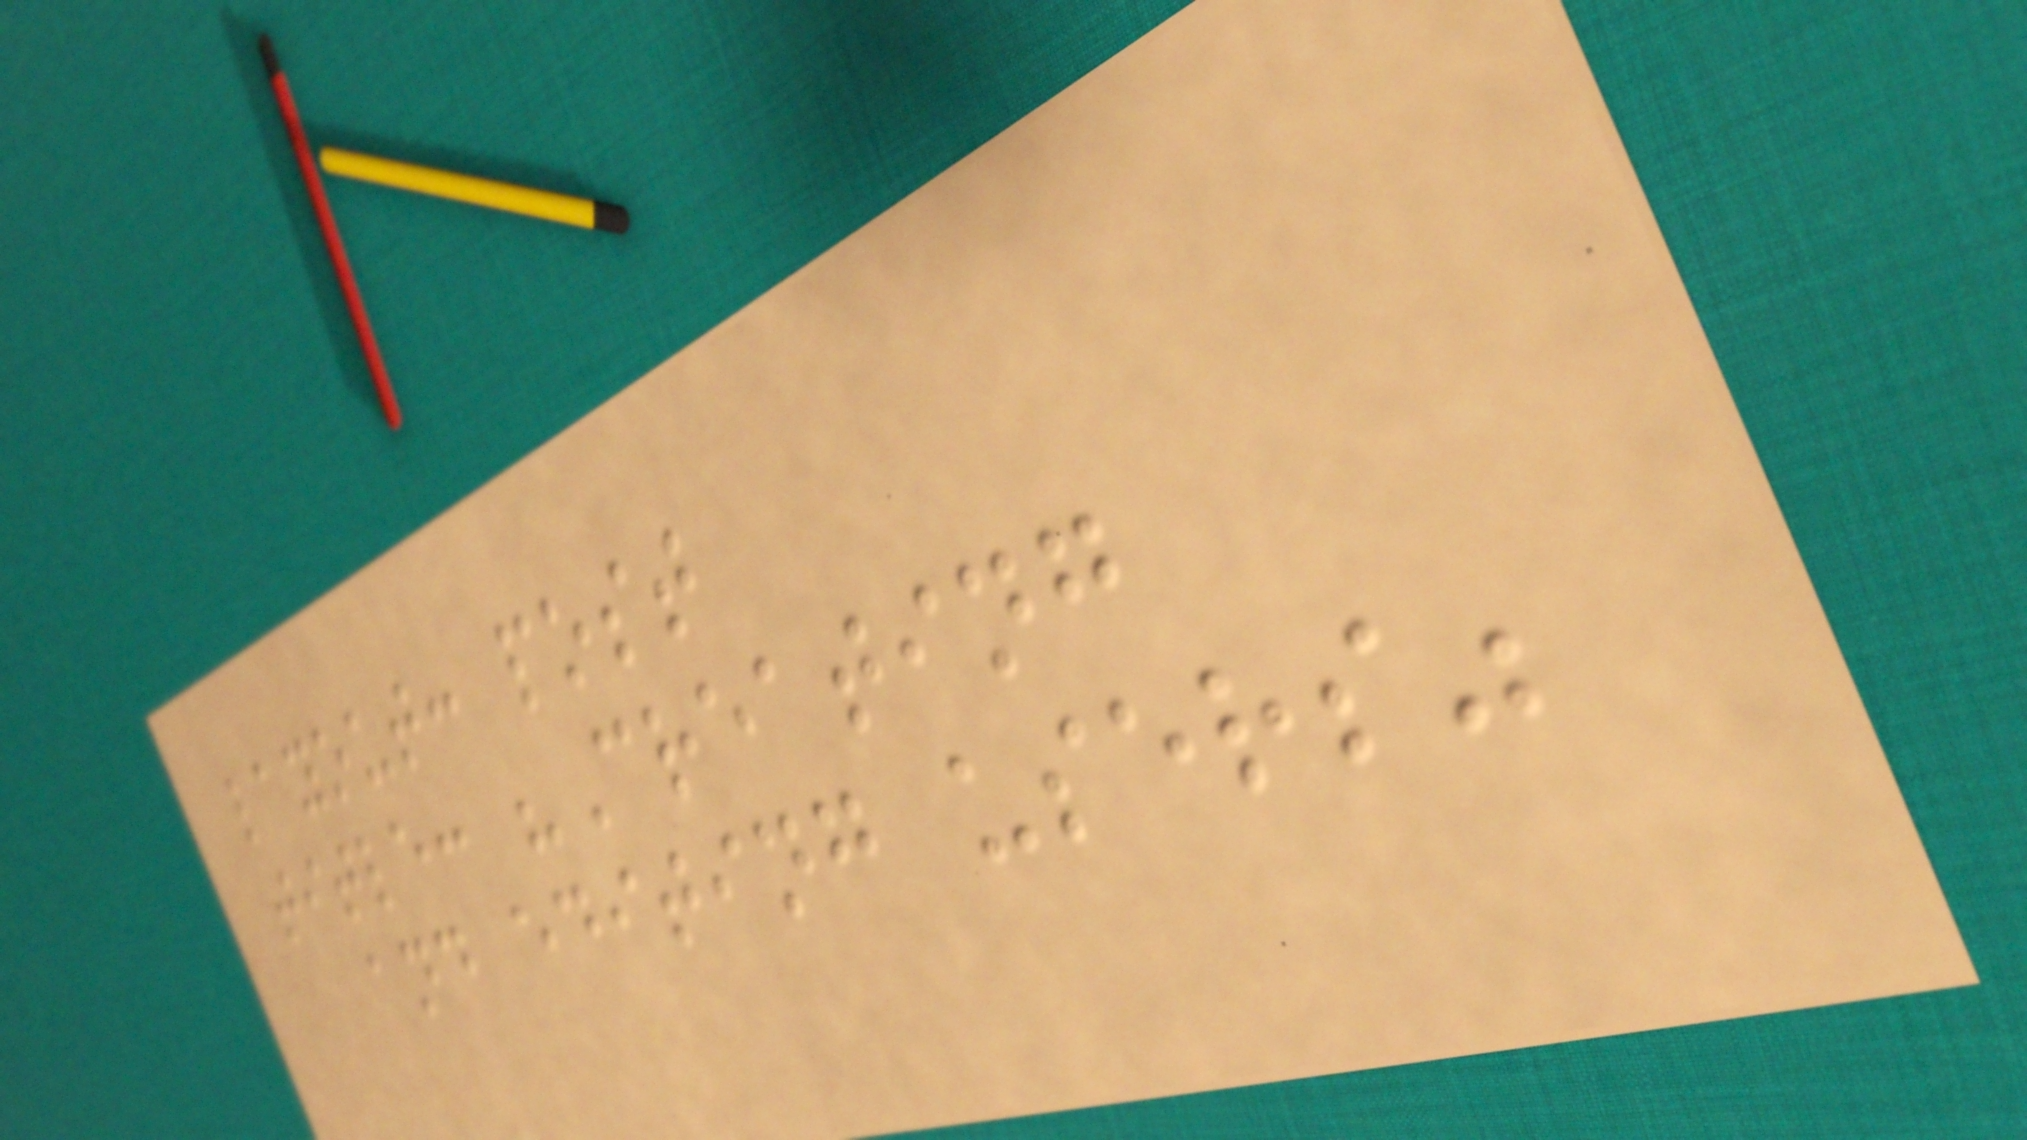layout: post
title: "Creating
and editing users"
